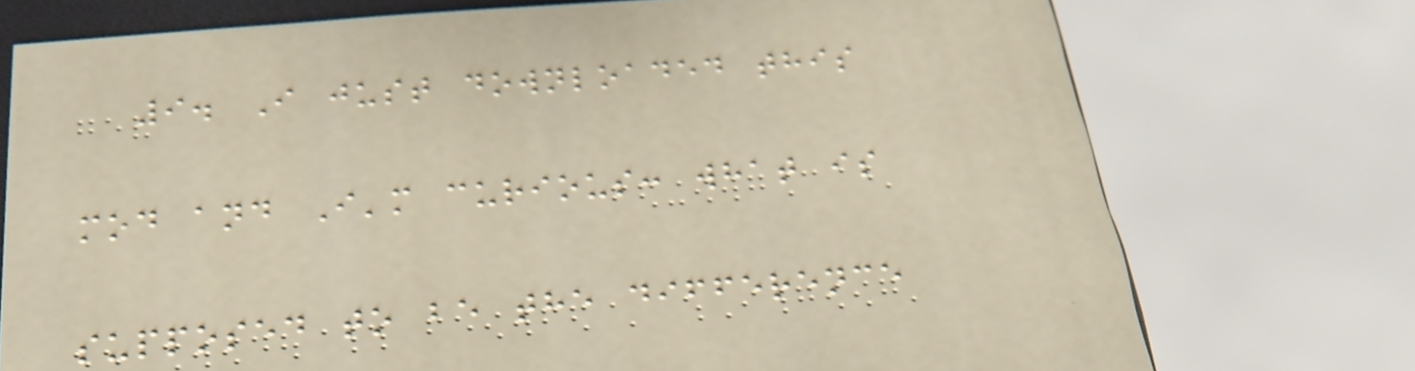9. I just downloaded this
mod and I'm curious: what is
supposed to be the difference
